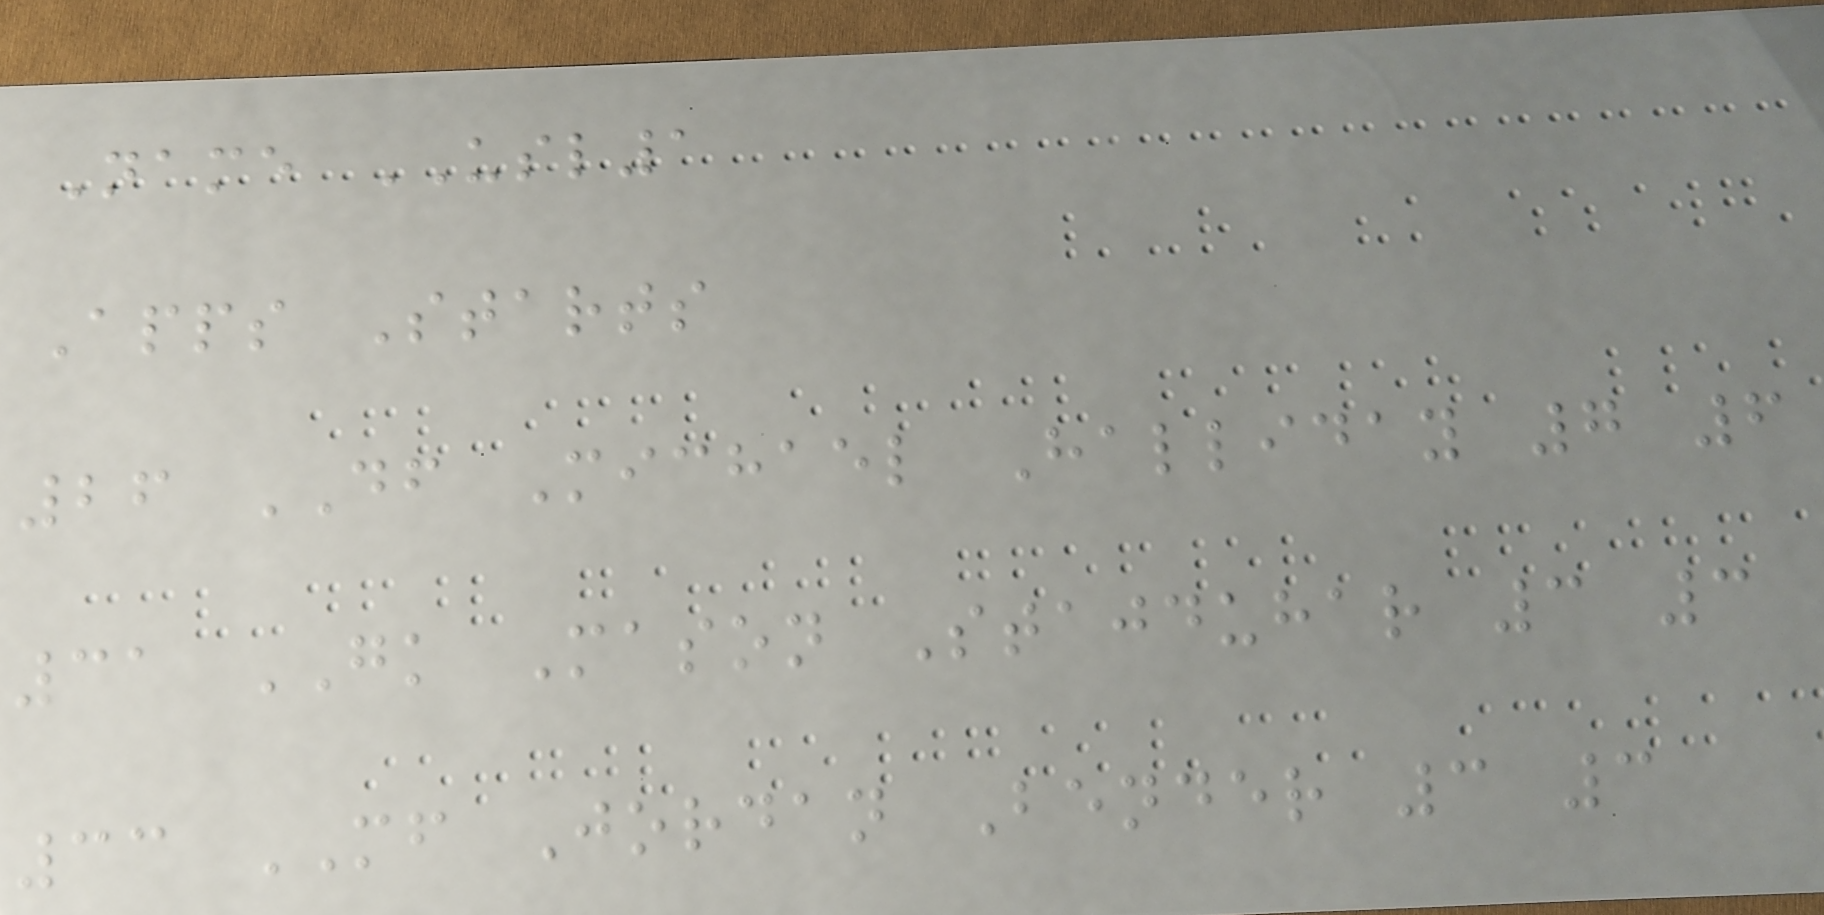Name USL1
Apps Starts
26 DF Michael Halliday 7 6
31 GK Mason Stajduhar 3 3
33 MF Jordan Bender 3 3
